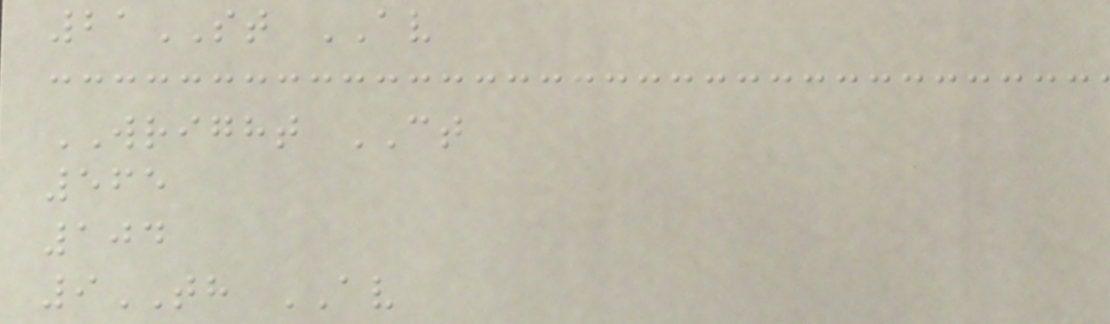21ST AV
WRIGHT CT
565
104
9TH AV
